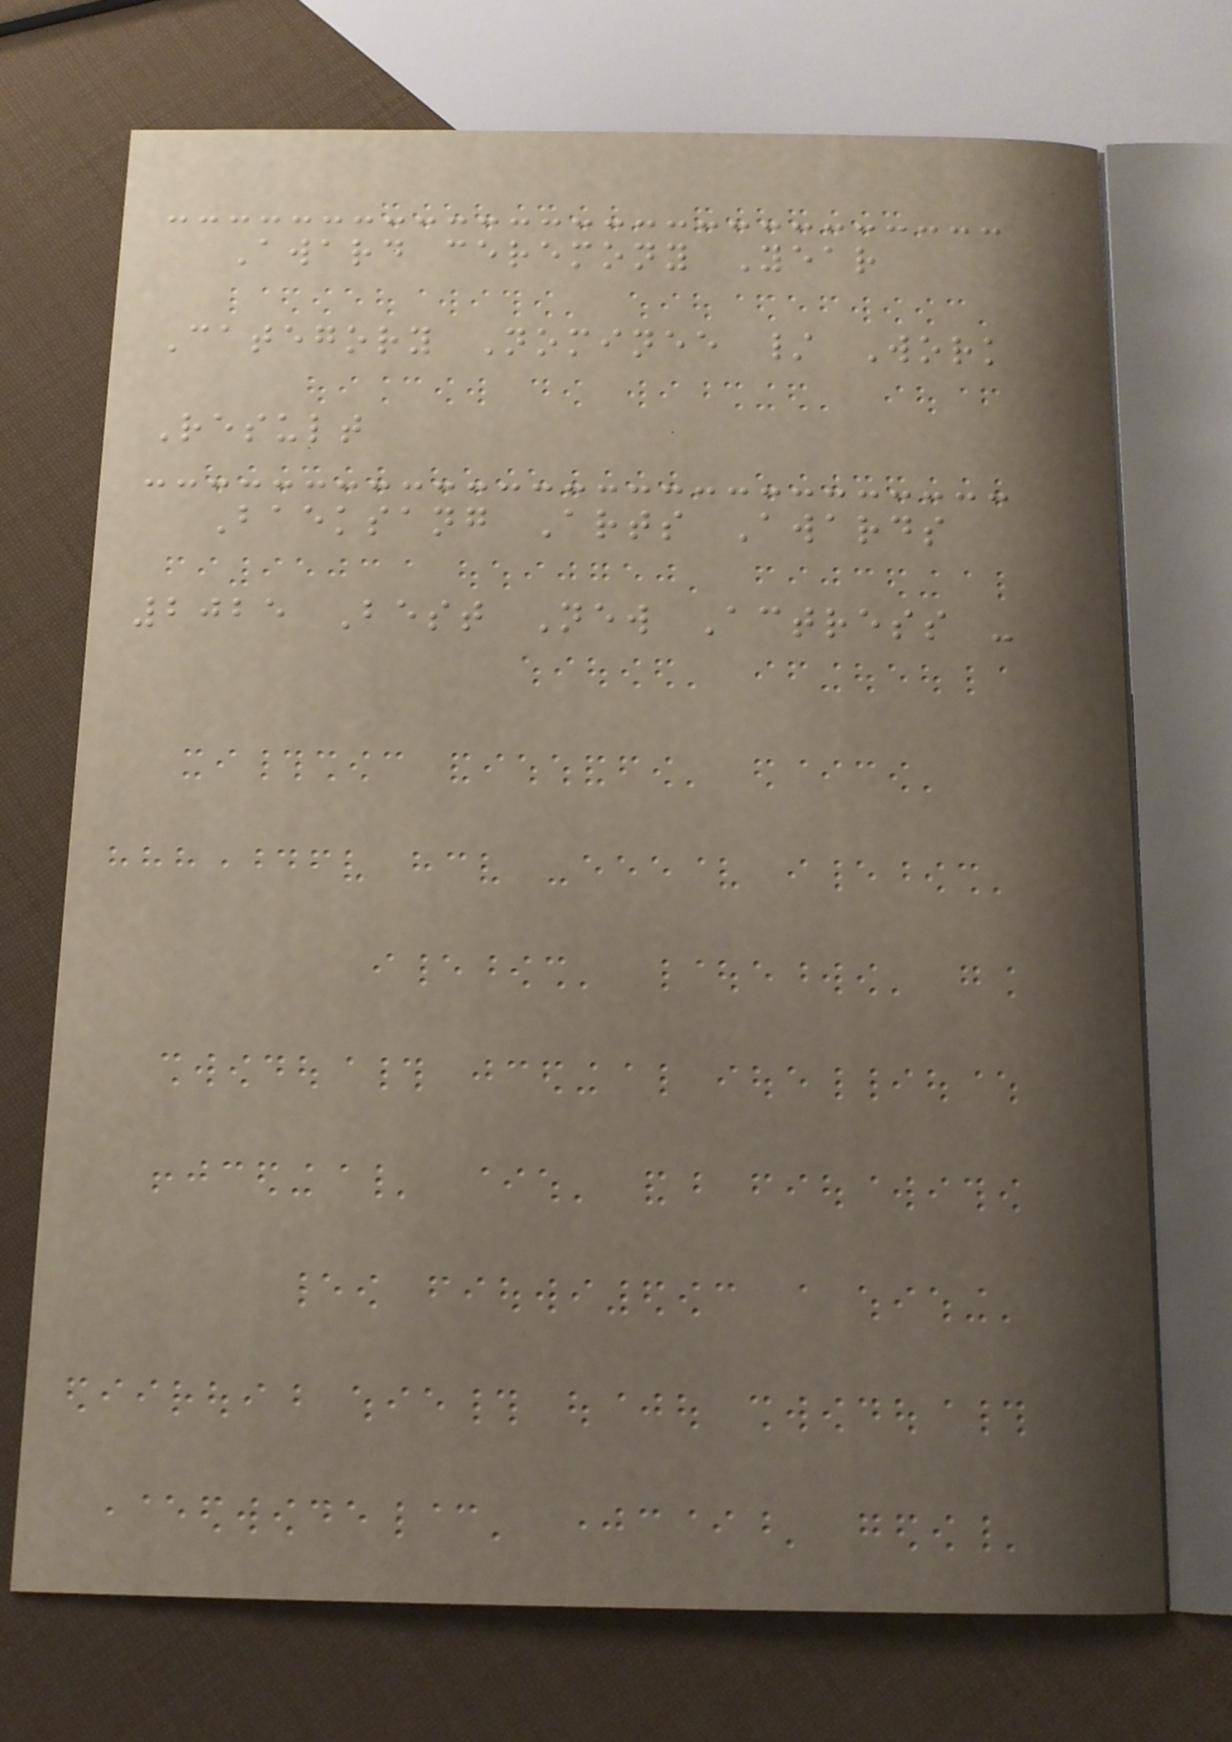Award ceremony Year
Category Nominee / Work
Result
Baeksang Arts Awards
2025 Best New Actress -
